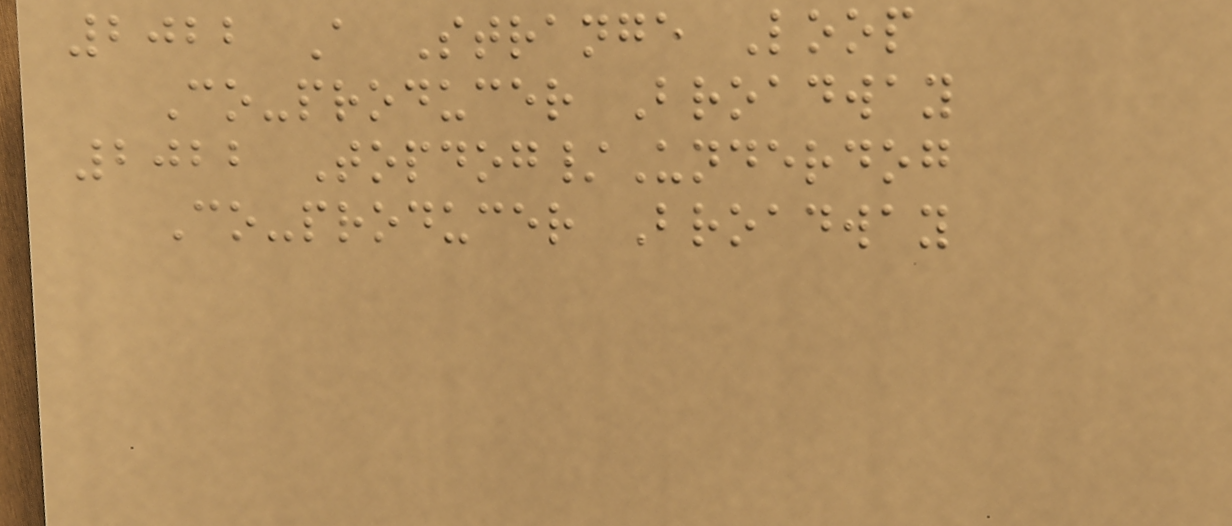2022 A Strange Loop
Co-producer Broadway
2022 Topdog/Underdog
Co-producer Broadway
